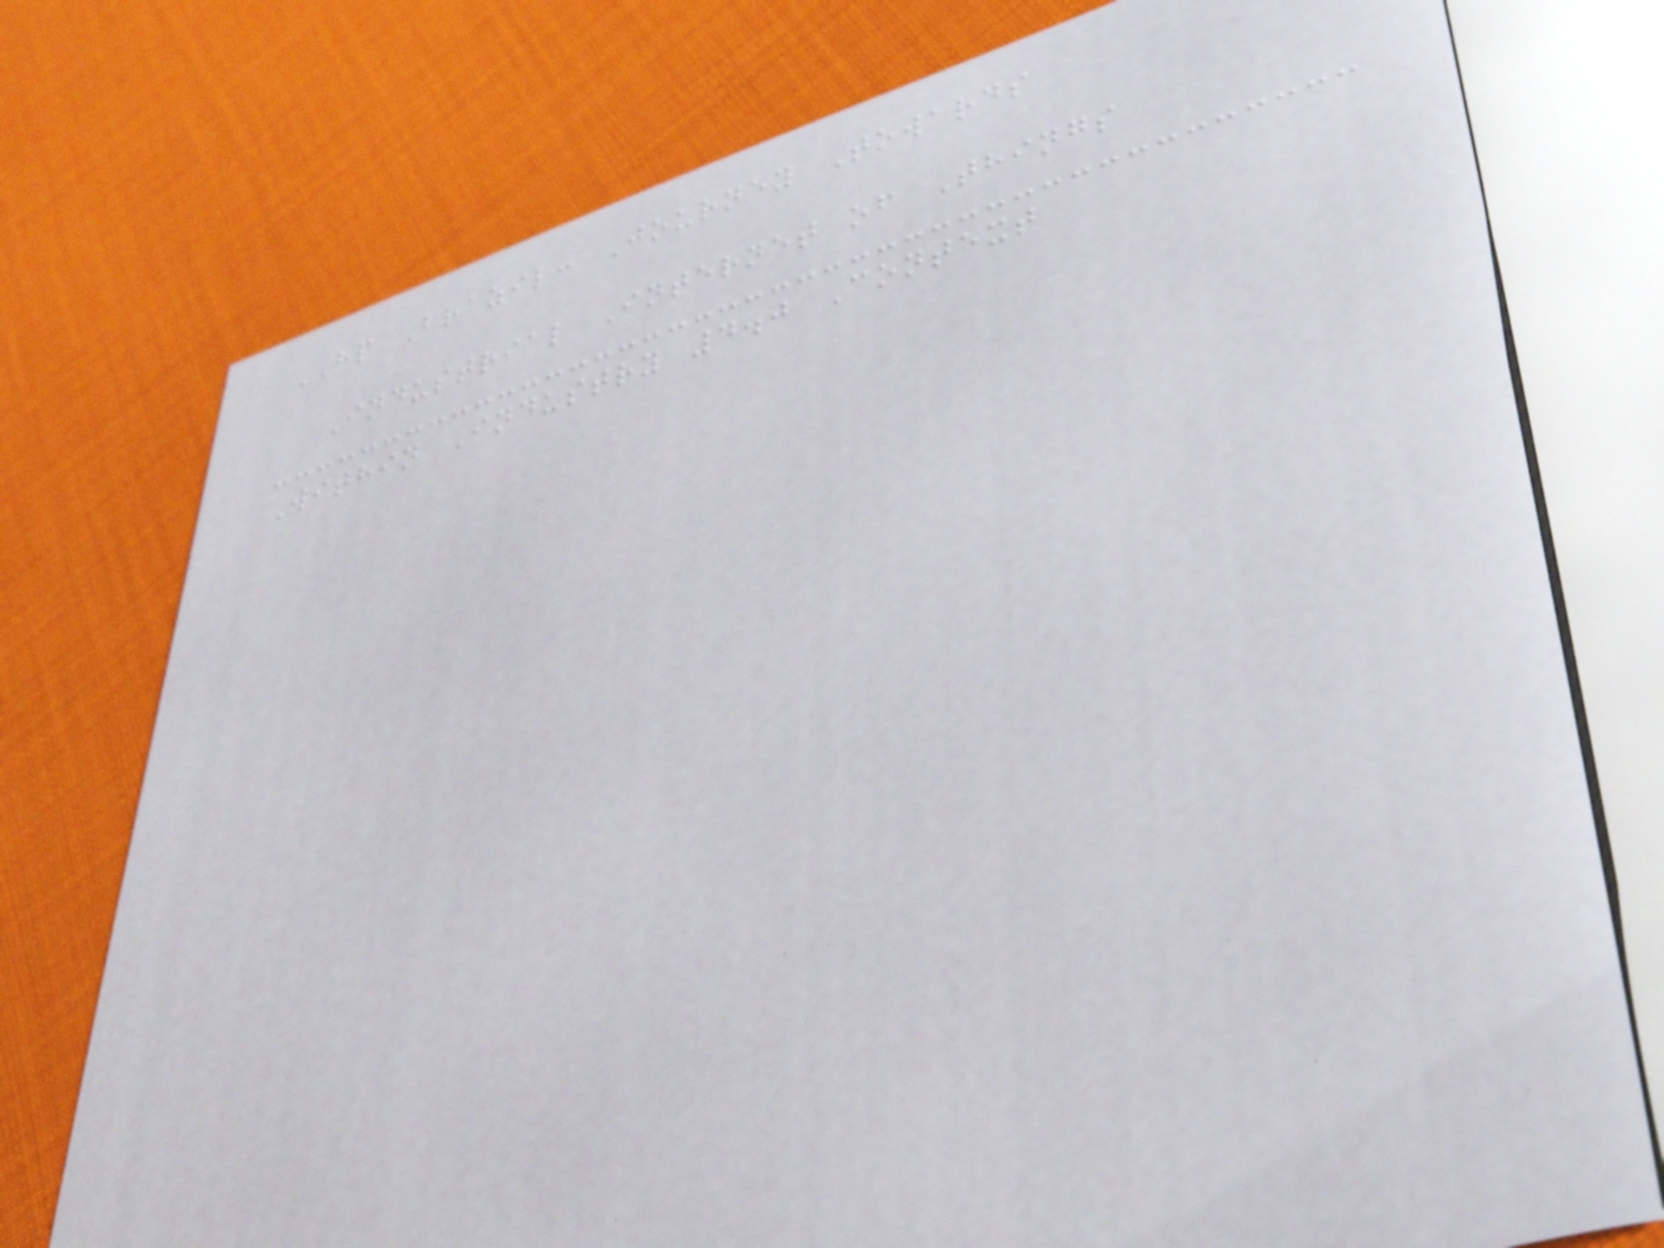HP Brazil: Journey Towards
Industrial Internet of Things
Within Industry 4.0 Context
